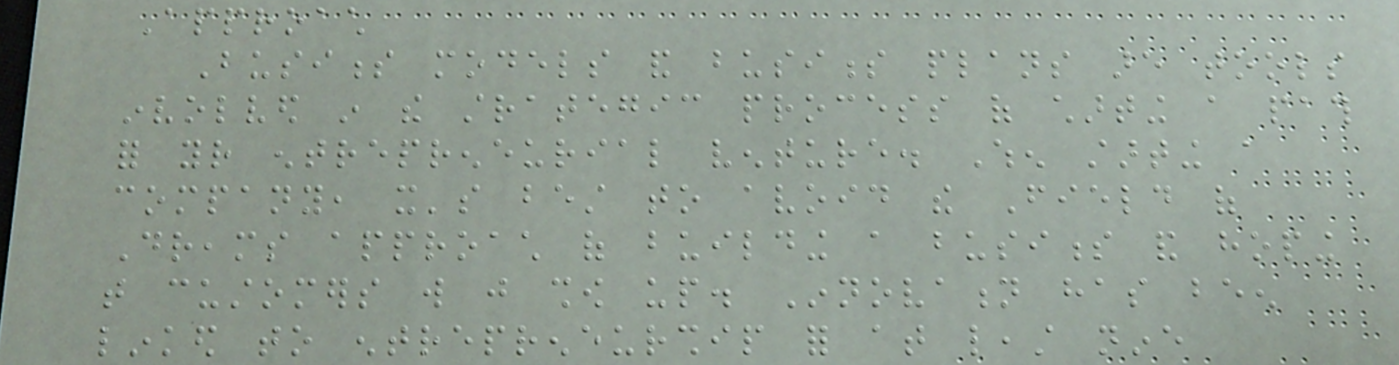Approach
Business models and business plans are tools
involved in the strategic process of charting a path
for your entrepreneurial venture. When starting a
company, it's best to avoid the Field of
Dreams approach of building a business and hoping
that customers will just show up. Innovation has been
linked to entrepreneurship for at least nine
